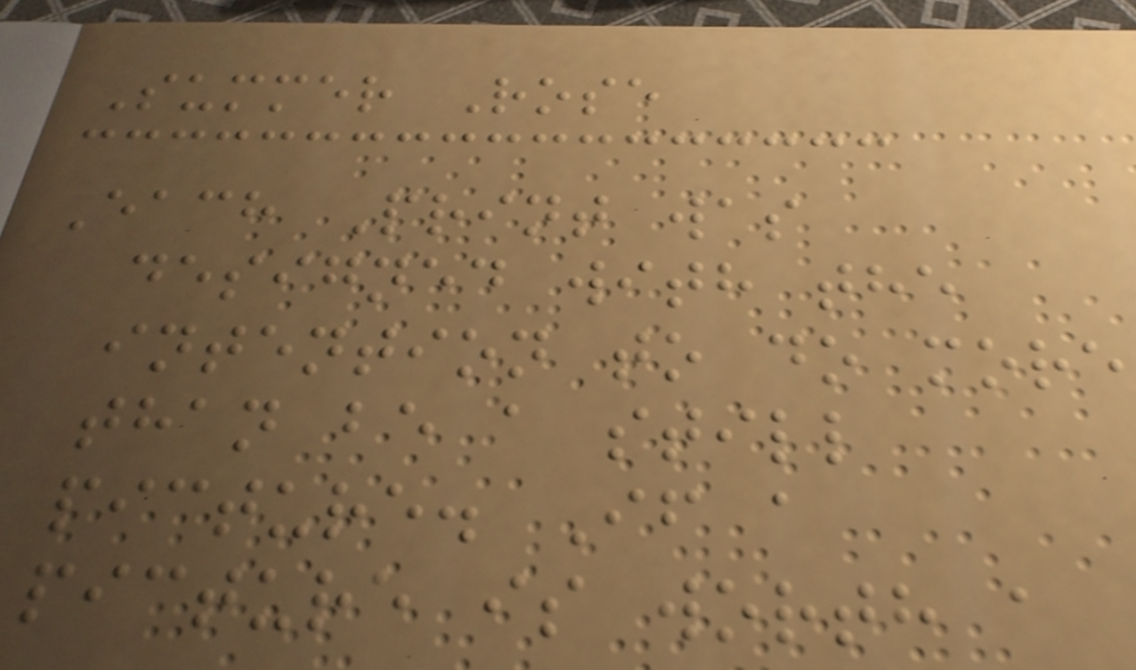Summer Rose
Each Print was
designed with the
intention to do more
than be a still
picture. If a
picture is worth a
